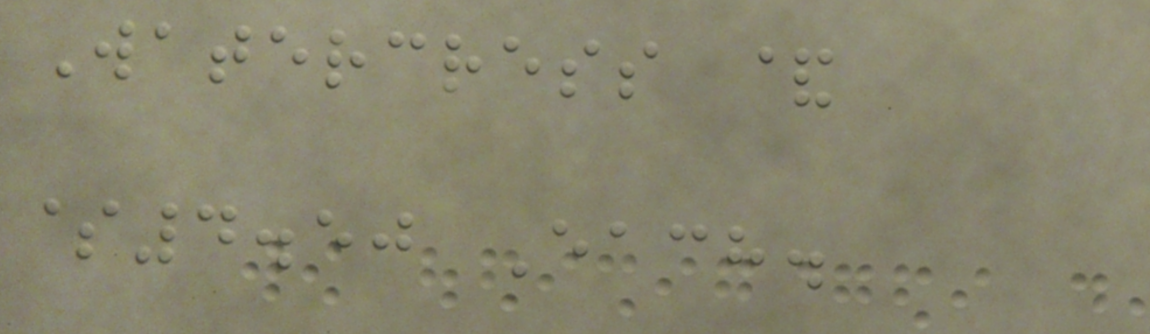Watercress &
$4.50 Each.
